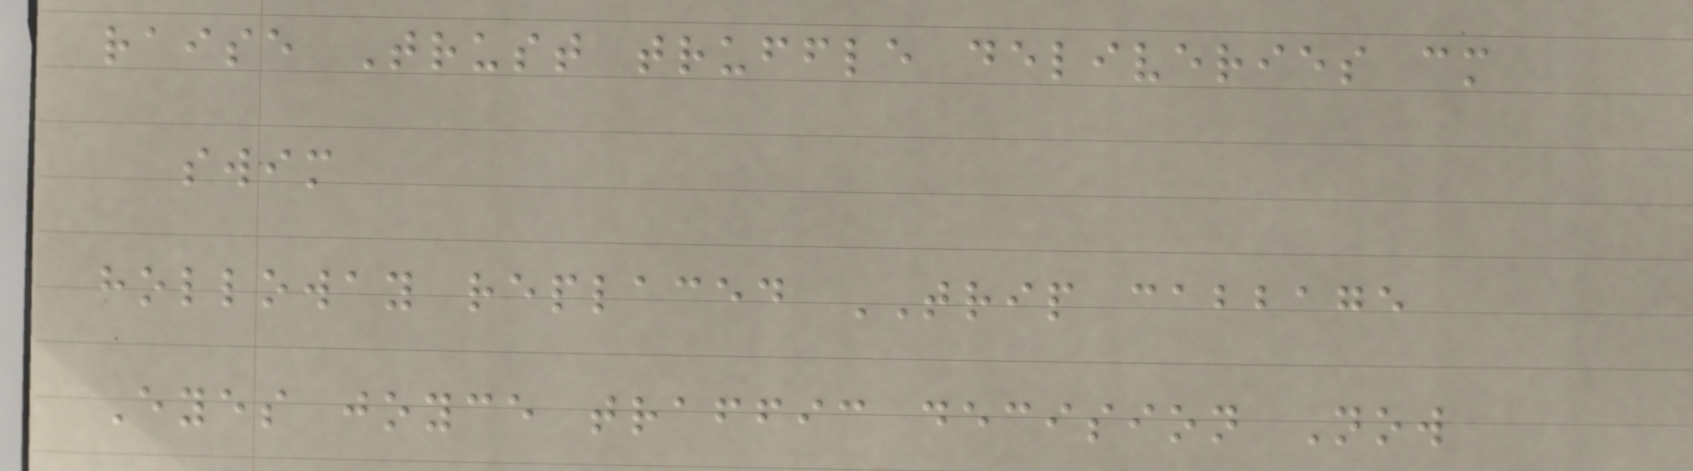raise Trust truffle deliveries cm
swim
holloway replaced TRIP cabbage
Eyes joyce traffic decision Now
